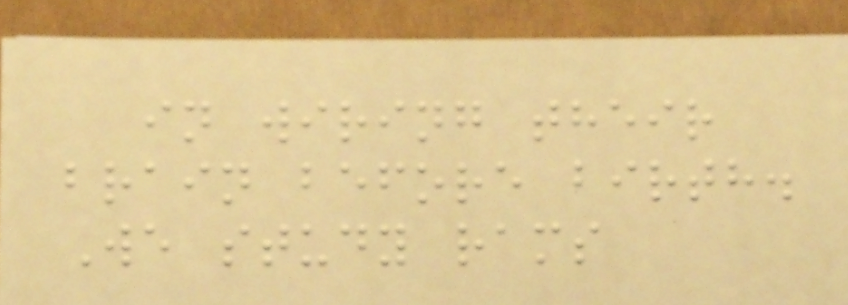in wiring their
brain before birth.
We study rams
